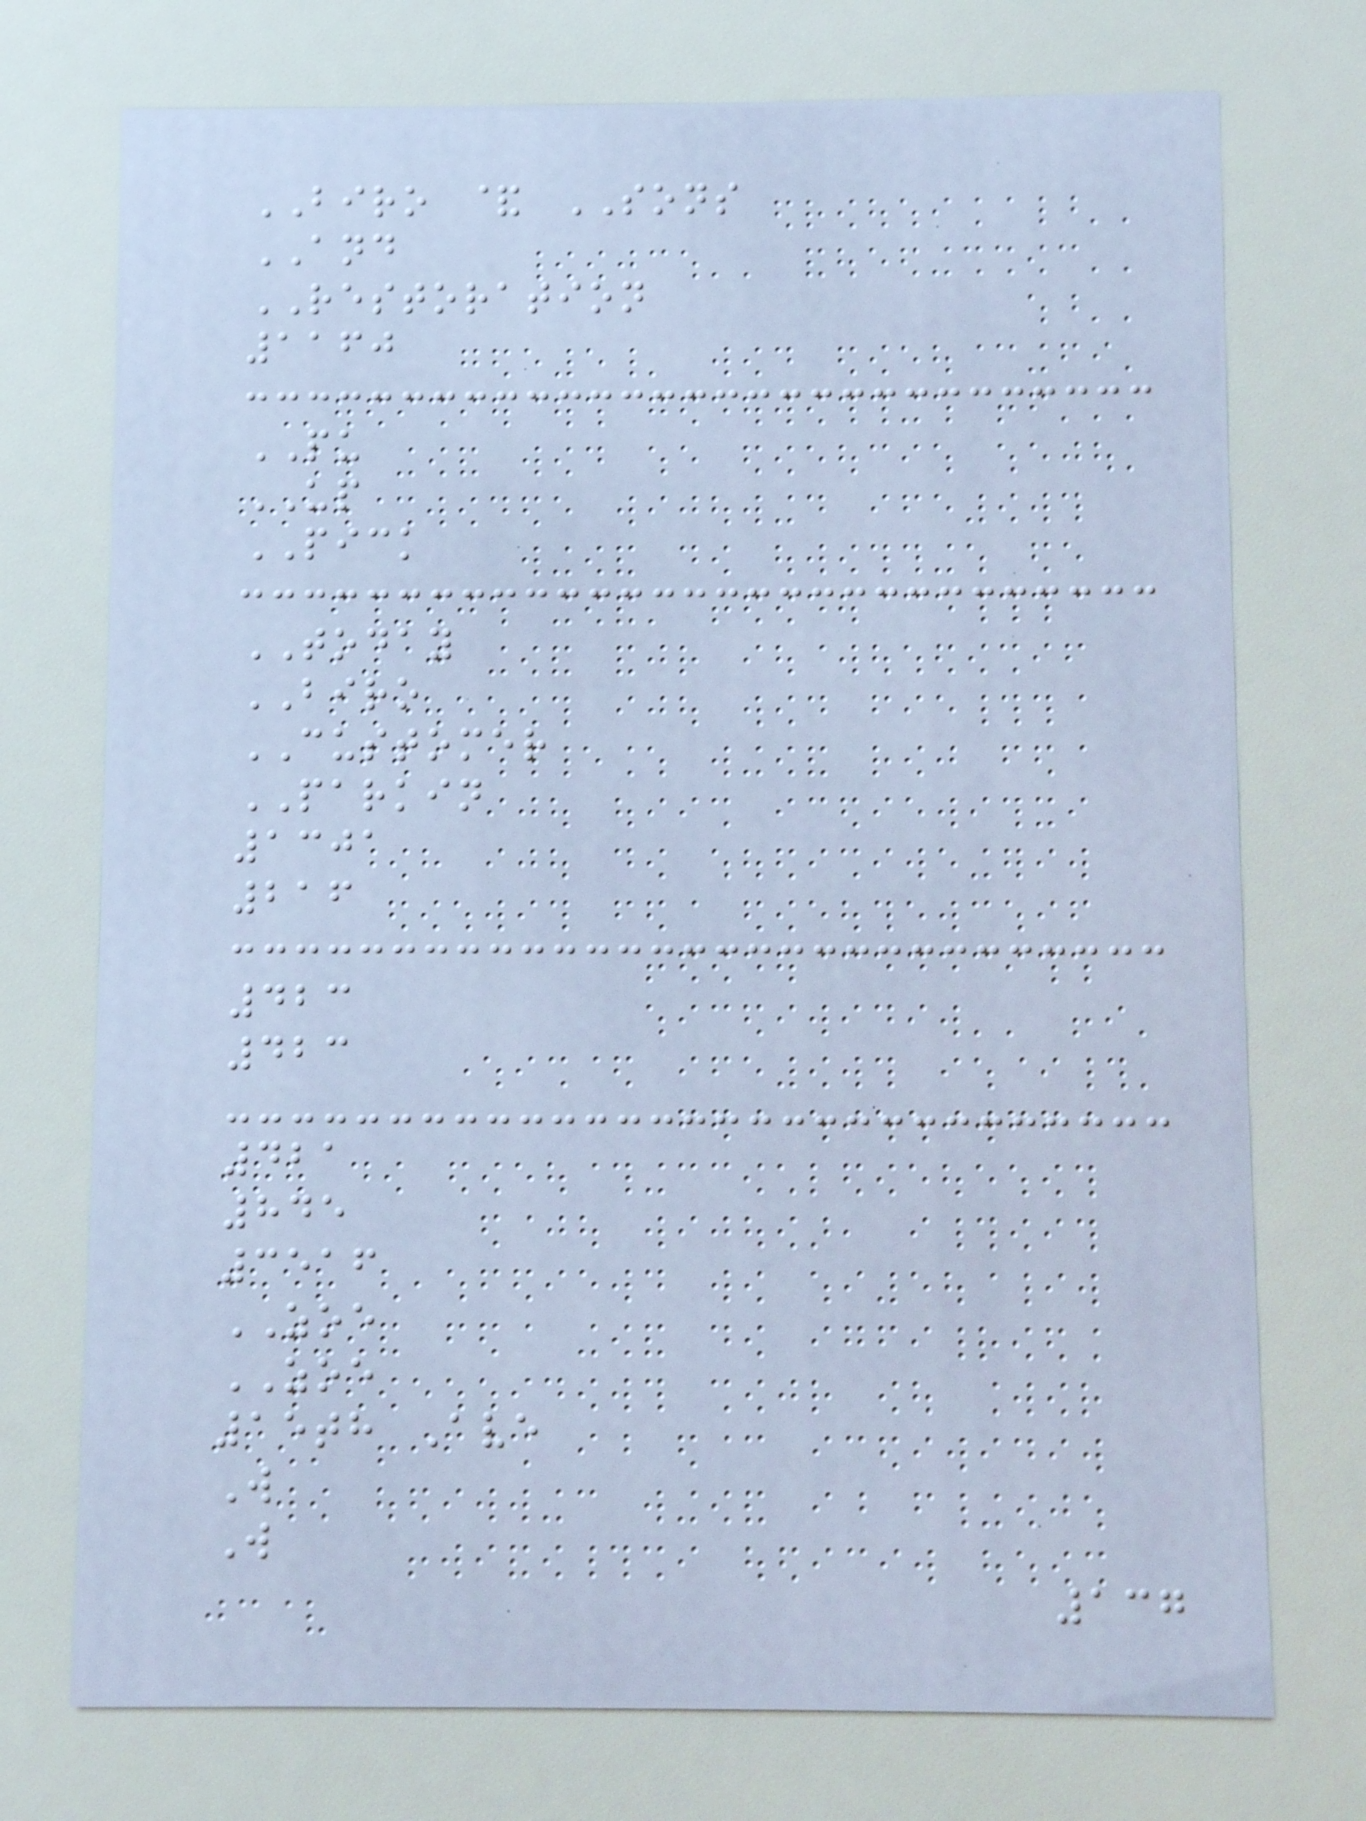BIRO & SONS
AND
RESTORATION
1160
PU
UP
PICK
TODAY
BIRO
CUSTOMER
PARKIN
1301
216
423
423
421
845
3516
ZOE
ZOE
15th Ave
W
W
137
